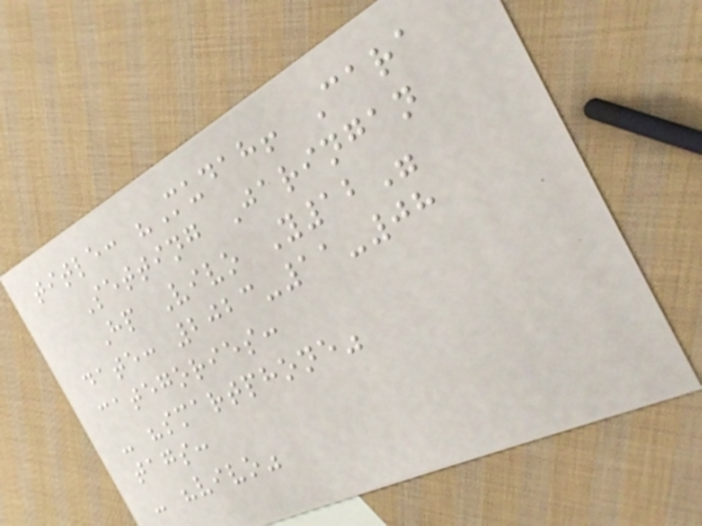title: "Mudah! Cara
Setting Jaringan
Hp Vivo Y12"
date: 2023-11-08
categories:
- "smartphone"
tags:
- "vivo"
